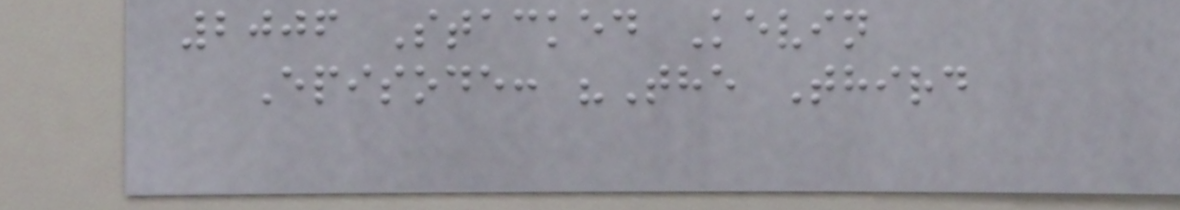2006 Stacked Kevin
Episode: "The Third
